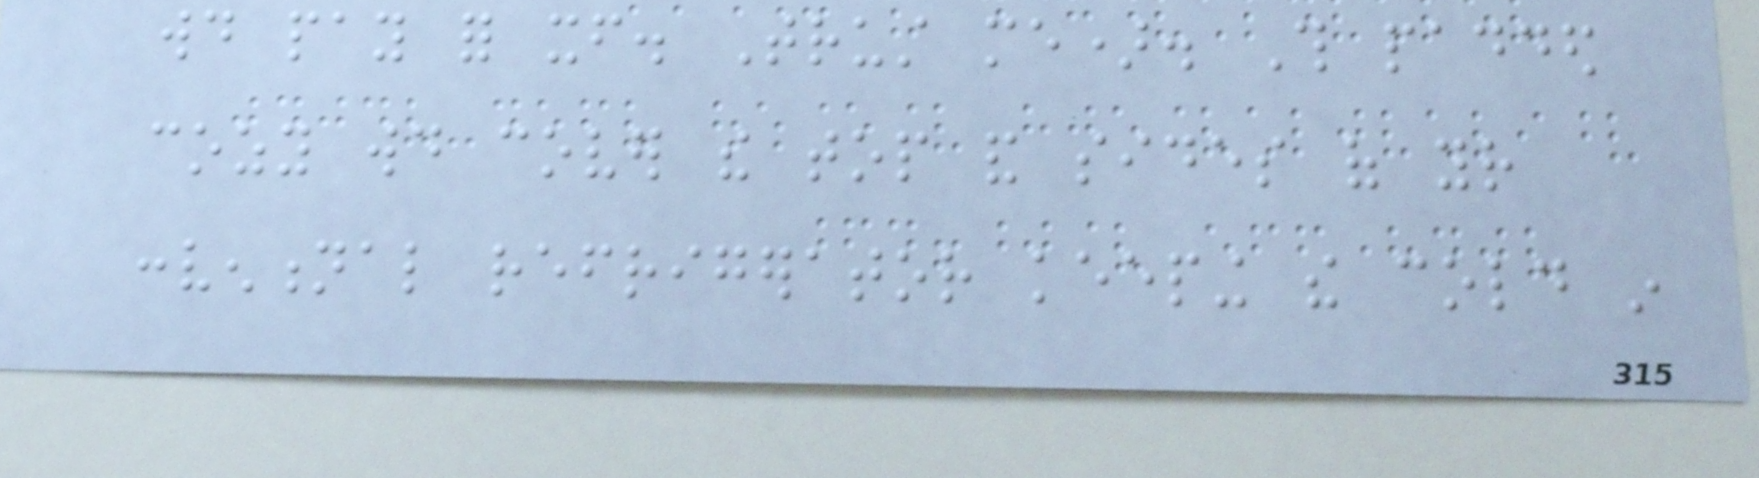would pay for itself. Trust me). This padded
cozy would cover the top and sides of your
conventional refrigerator keeping the cold in
